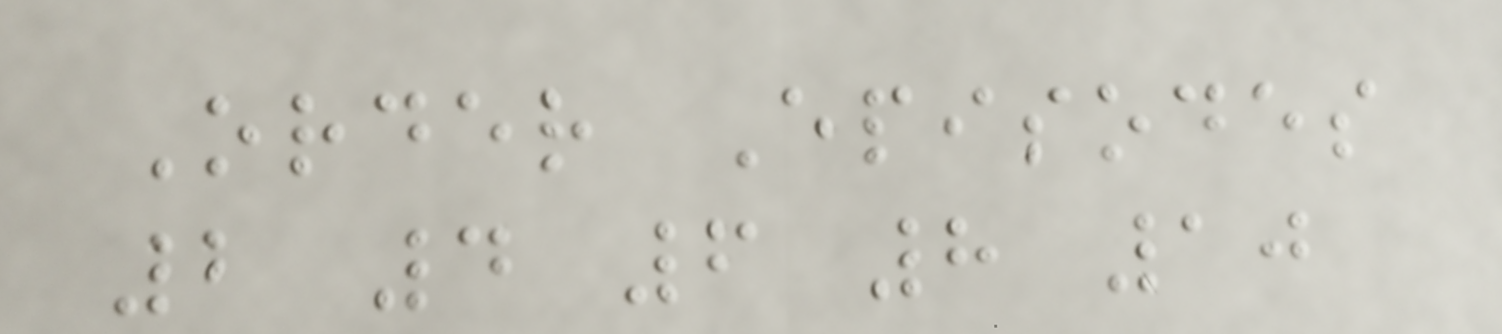Order Episodes
2 4 6 8 10
